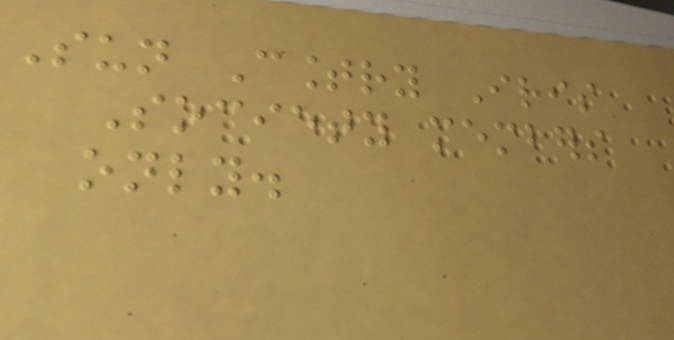Sun Country Iris
Society members
only.
